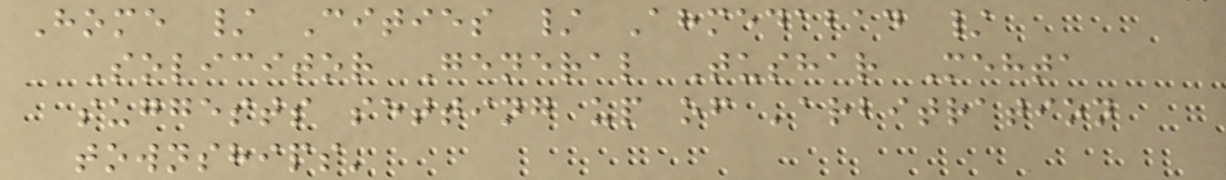Home / Cities / Ahmedabad /
Solicitor General Tushar Mehta
suggests setting up of 'arbitration
townships'
